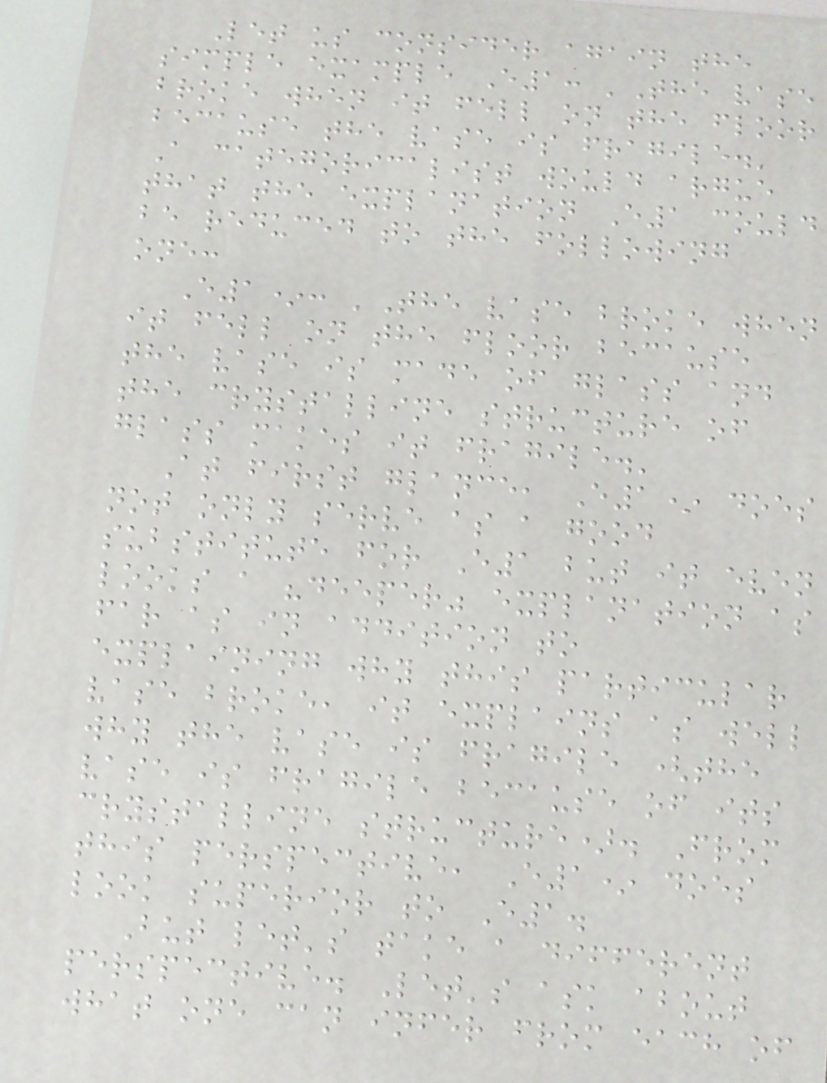Let us consider again the
simple example E1: 'The vase
broke when it fell on the floor
because the vase is fragile.'
A categoricalist would argue
that the explanation E1 could
be reduced to the following
one:
E1*: 'The vase broke when
it fell on the floor because
the vase is made of glass and
the crystalline structure of
glass makes it fragile.'
At first glance, E1* does
not only serve as a good
substitute for E1 but it even
looks a "deeper" explanation as
far as in addition to
explaining why this particular
vase broke, it explains as well
why the vase is fragile (the
vase is fragile because of its
crystalline structure). From
this perspective, E1* does
look superior to E1.
But let's take a different
perspective. Let's ask about
what one can infer from each of
